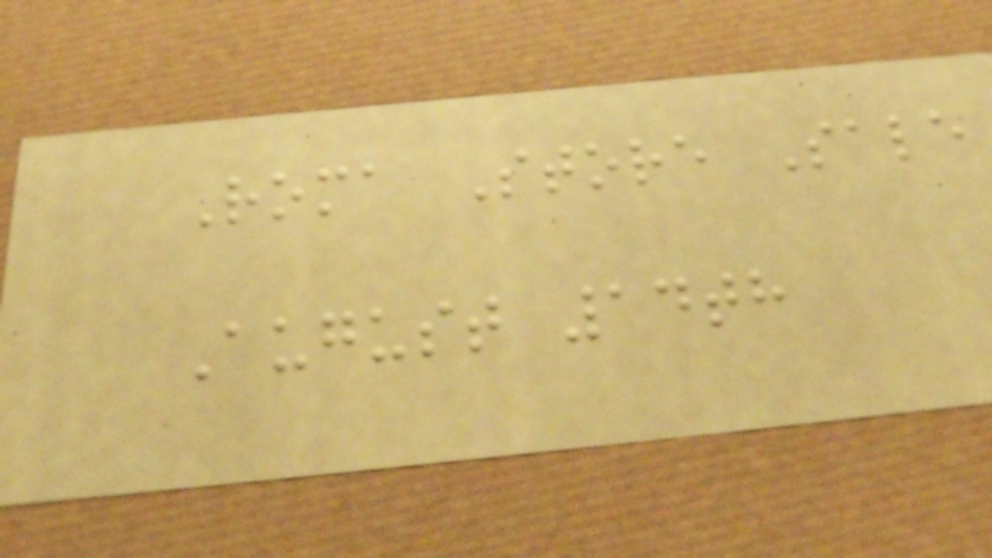Roma Store Sale
August 14th
